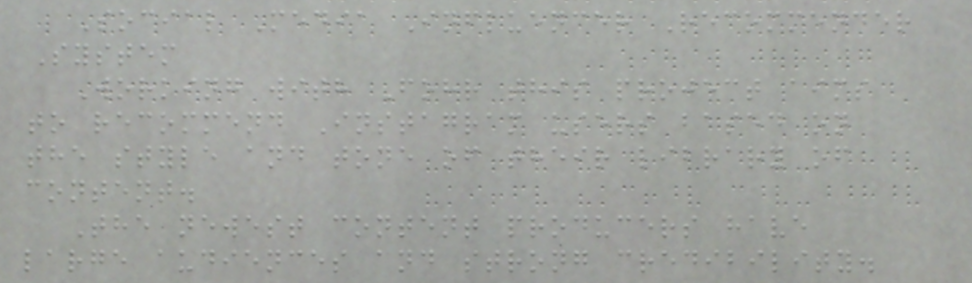Social Media Influencer Recommender
System
Working with Fohr this project aims
to recommend Instagram users based on
the style and tone of their library of
content.
The newest content producers have
large audiences and strong credibility.
